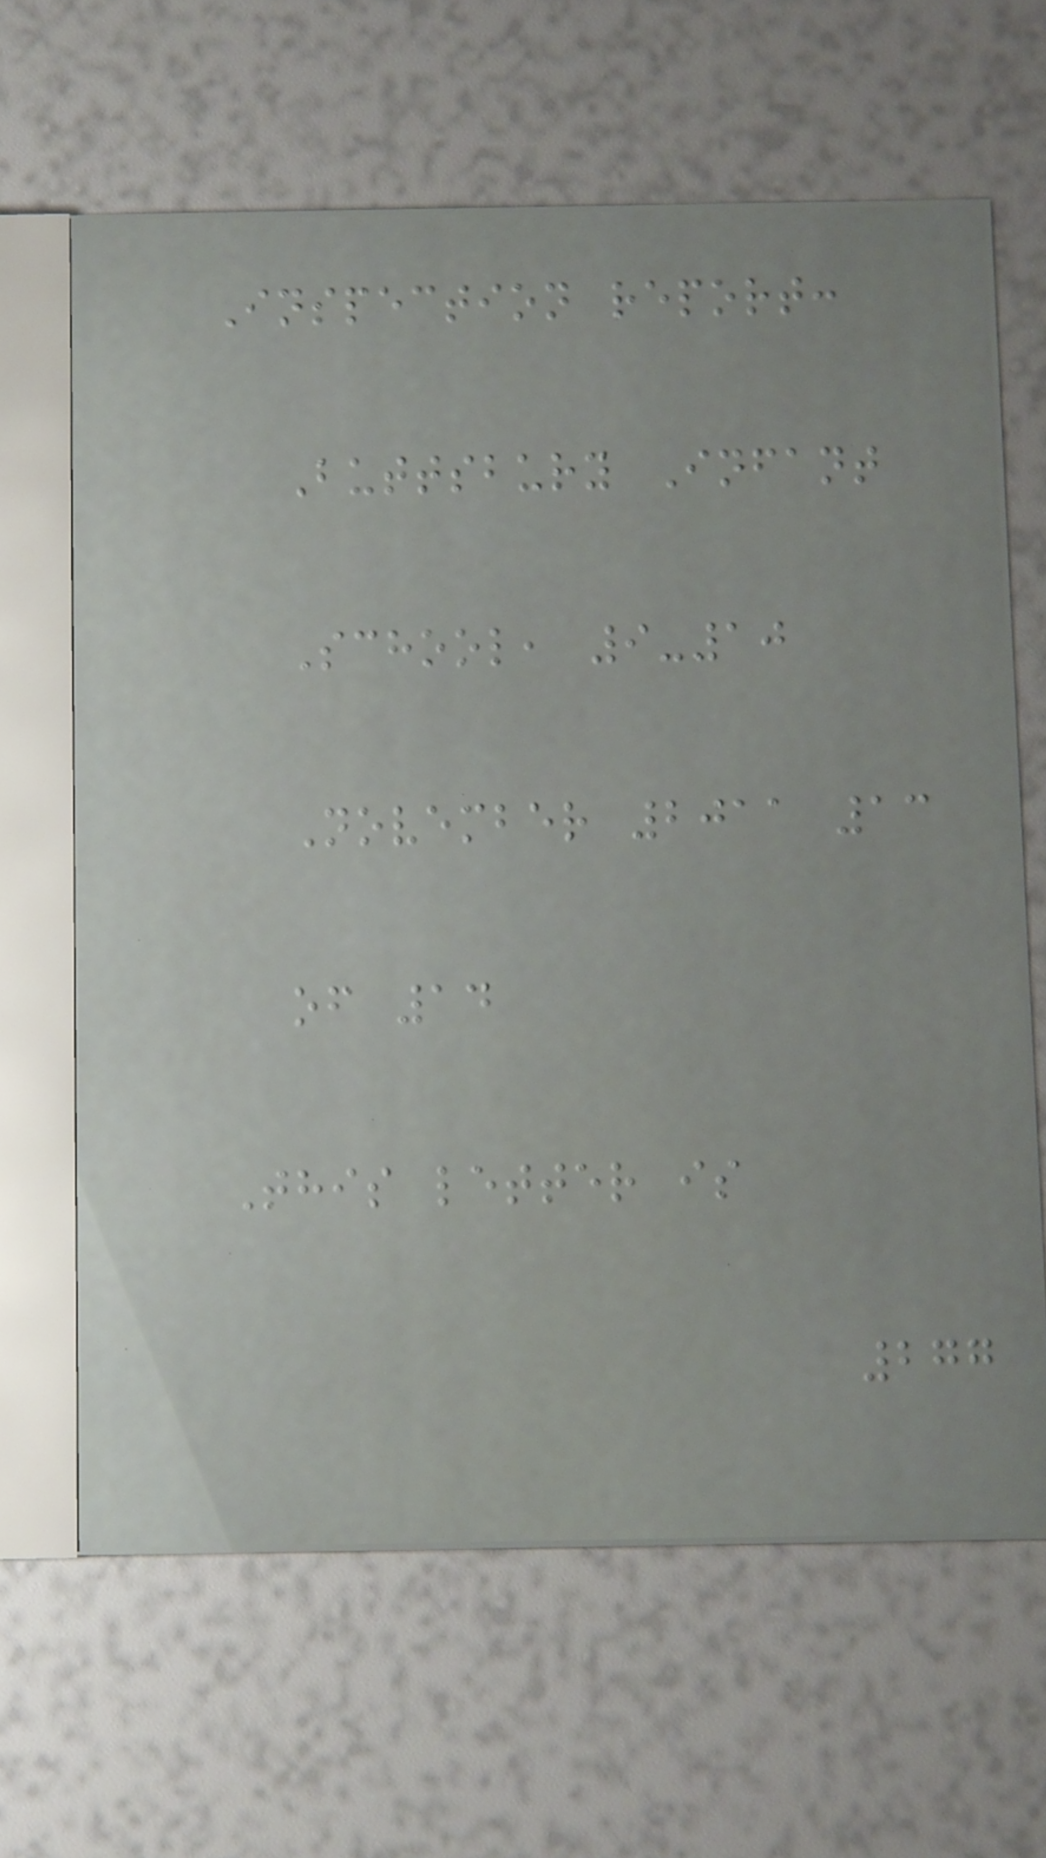Inspection report:
Buttsbury Infant
School, 9-10
November 2011 13
of 14
This letter is
277
